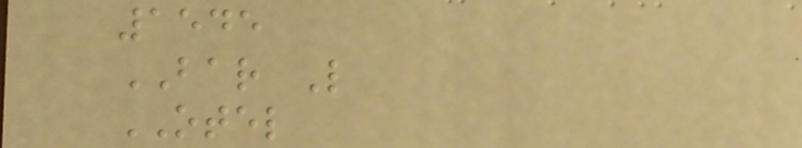1545
BAR L
OTEL
